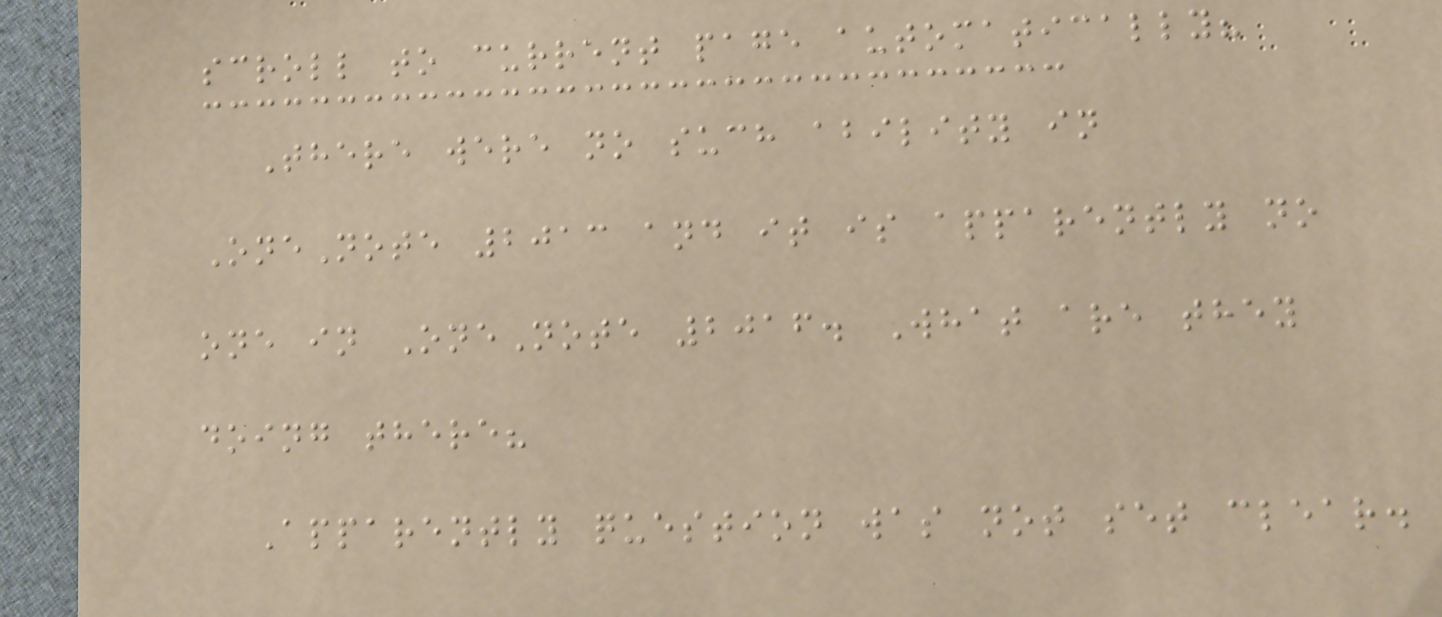scroll to current page automatically?
There were no such ability in
OneNote 2013 and it is apparently no
one in OneNote 2016. What are they
doing there?
Apparently question was not set clear.
